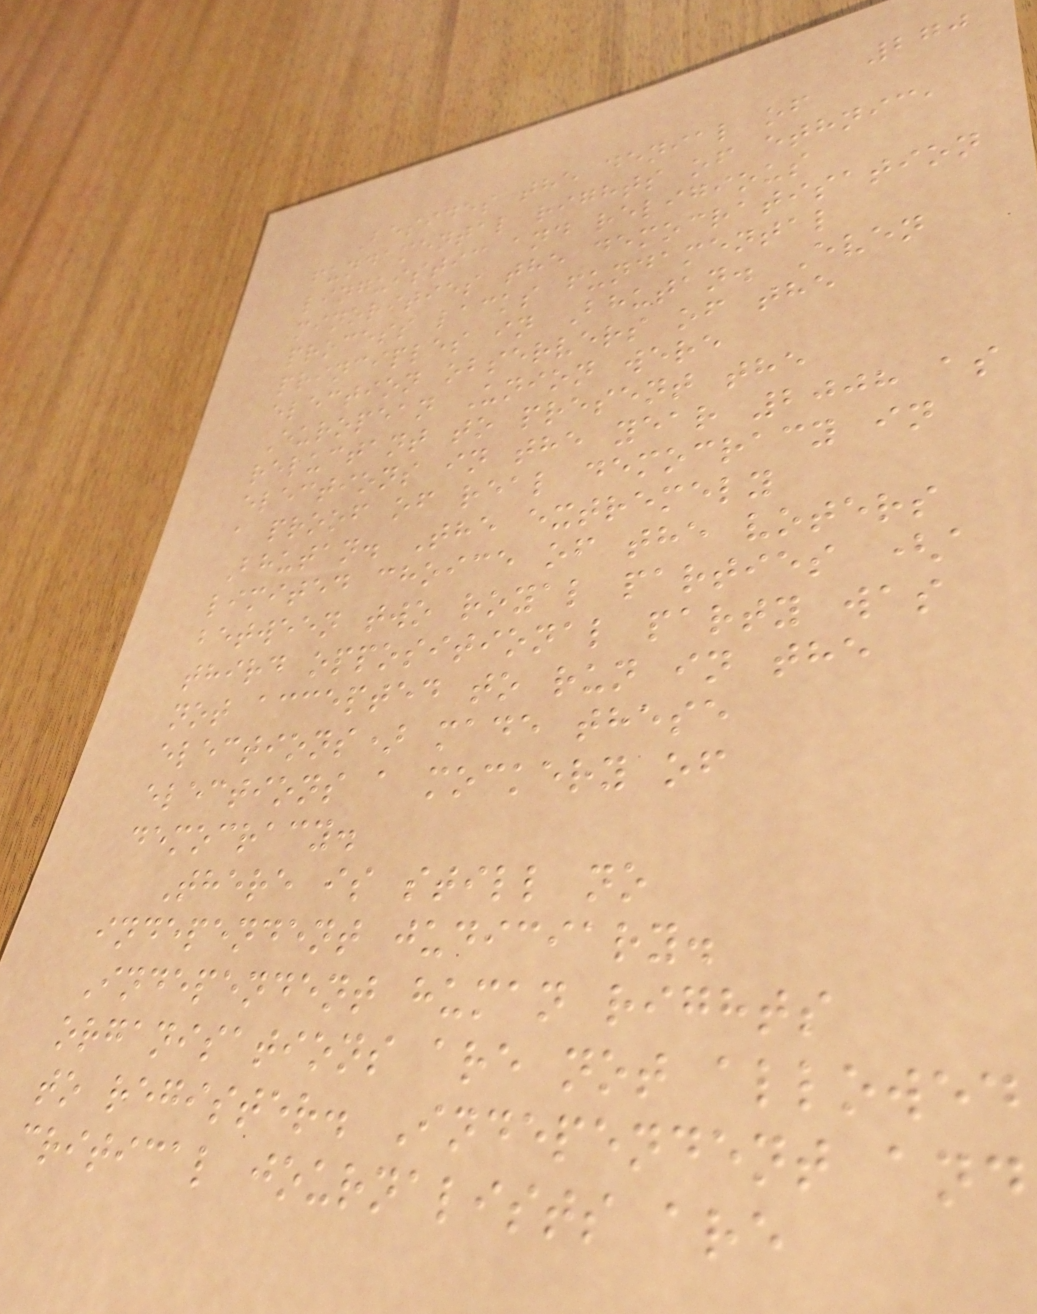270
Besides the denial of
fundamental rights of ethnic,
linguistic and religious
minorities the democratisation
process lacks fundamental
principles in Bhutan. Even
election observers of the
European Union were
reluctant to present the
elections in the year 2008 as
a proof of real democracy in
Bhutan. The extremely
limited choice of the voters
between two royal parties (a
third oppositional party was
not accepted to run in the
elections) made these
elections a mockery of
democracy.
There is still no
independent judiciary.
Independent human rights
organisations are not allowed
to register. Independent and
critical journalists are
